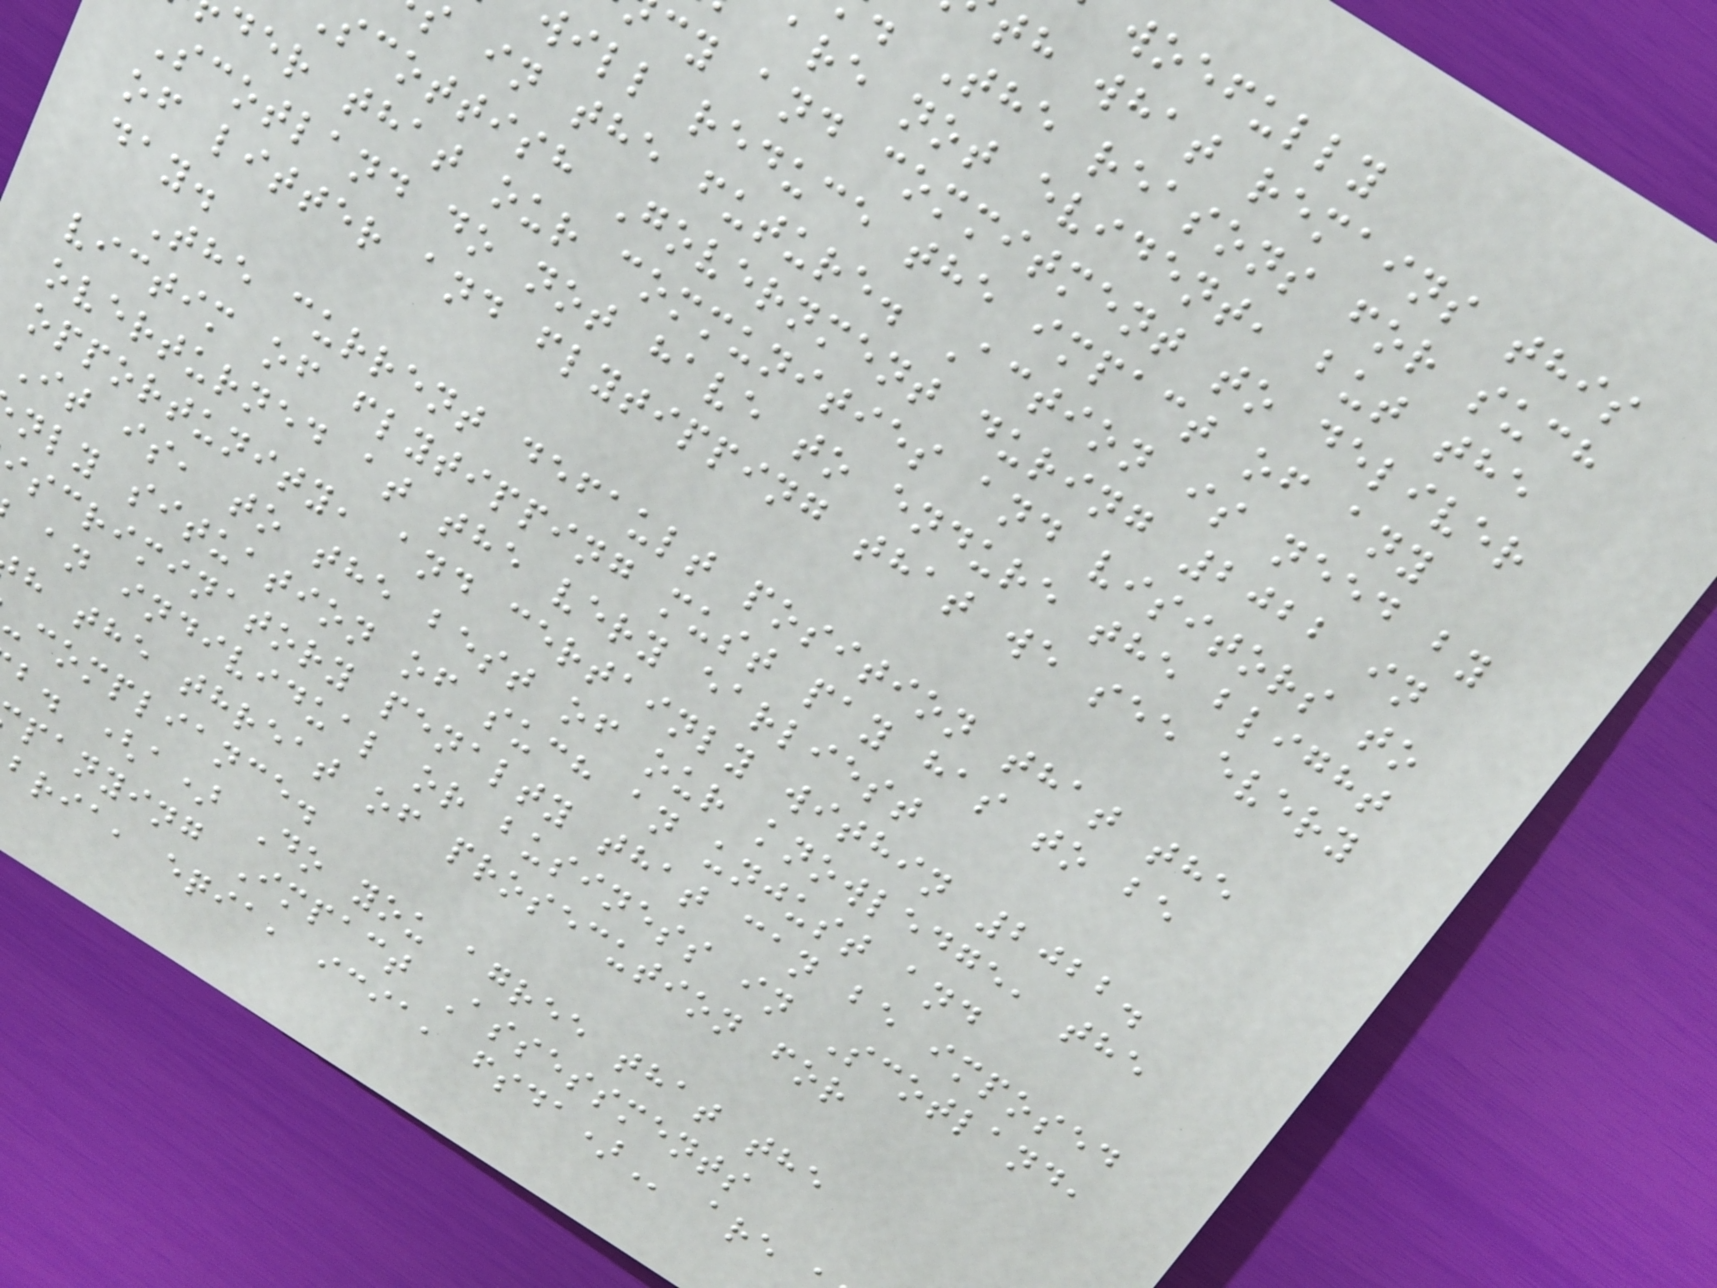woefully
th what remains this
. The reasons for such
are not evident, but the
cy and commitment to deliver
will reduce the impact of any
in the future. Action is need by
scottish Government during 2022 in
der that our communities and visitors to
Scotland do not have to endure the blight
of litter and flytipping that we see every
day.
The current default position that the
victim of flytipping must pay has to be
overturned at the very earliest
opportunity, and certainly within 2022.
It is, to the best of our knowledge, the
nly situation of such an unjust and
scriminatory penalty that can be imposed
an individual or business in Scotland,
h the threat of prosecution for
-compliance.
b. (a) Do you agree that the
panying Impact Assessments
bria, eqia, icia,
